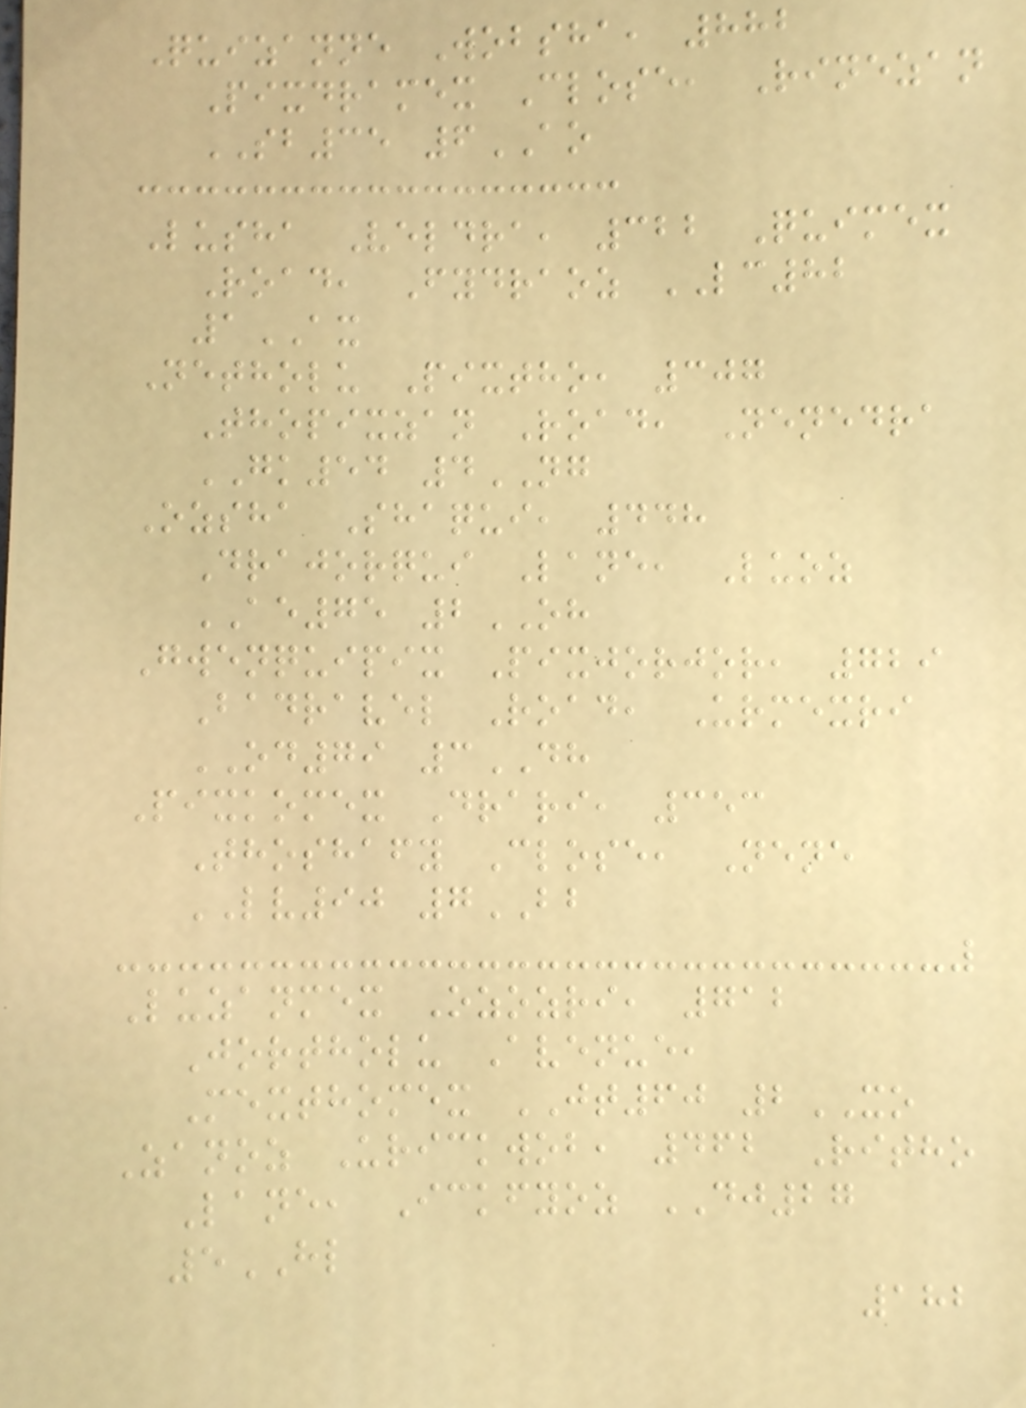Quizanne Wobsha, 882
Pixdramex Close, Rinezan
SB35 6AO
Lusha Veldra, 322 Quimex
Road, Fydraoz LC82
1AX
Netholu Pixtho, 307
Thopixzan Road, Nenedra
GK54 4NG
Ozsha Shaqui, 448
Drajorqui Lane, Luoz
AE75 2OH
Gwenquipix Pixjorjor, 729
Badravel Road, Urmexri
OD79 3DH
Pixkomex Drari, 353
Thoshafy Close, Nene
LV90 7BB
Luzanmex Ozozri, 712
Jortholu Avenue,
Mexthomex JT60 2XO
Zanoz Urickwob, 462 Ritho
Lane, Ickfyoz DJ27
5HL
182
